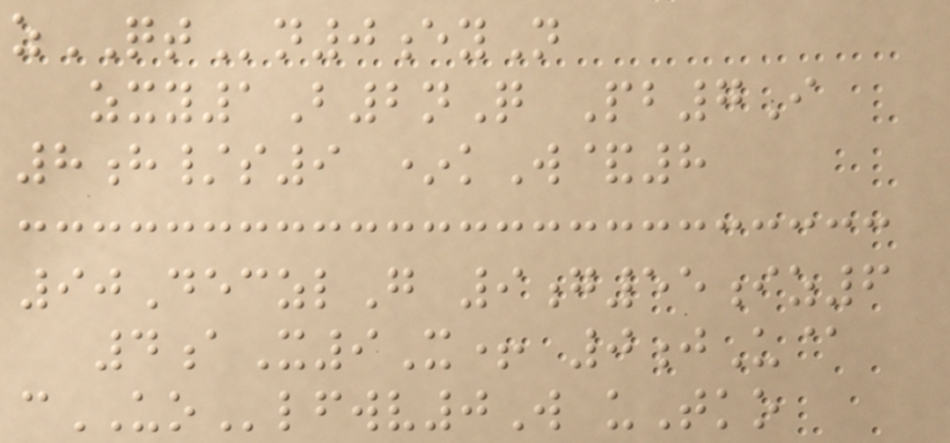zQTn0eyN
zxy1B2nQ Pb7I
8h/s9 *kW&8
90DeczlG 9g55iz6
4aX9X+ 0jU@
cUOlfwv0W uTko
